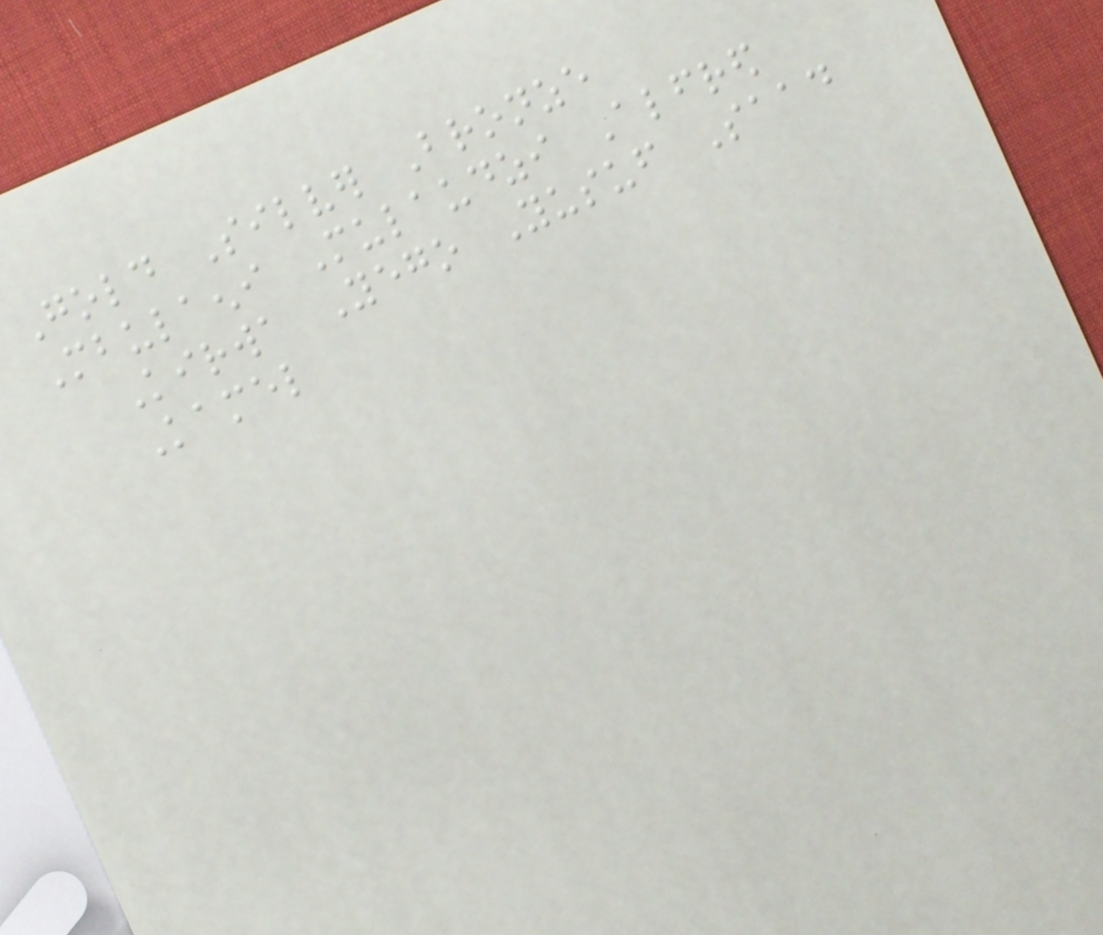Gold Silver Bronze
Mbulaeni Mulaudzi Alfred
Kirwa Yego Yusuf Saad
Kamel
